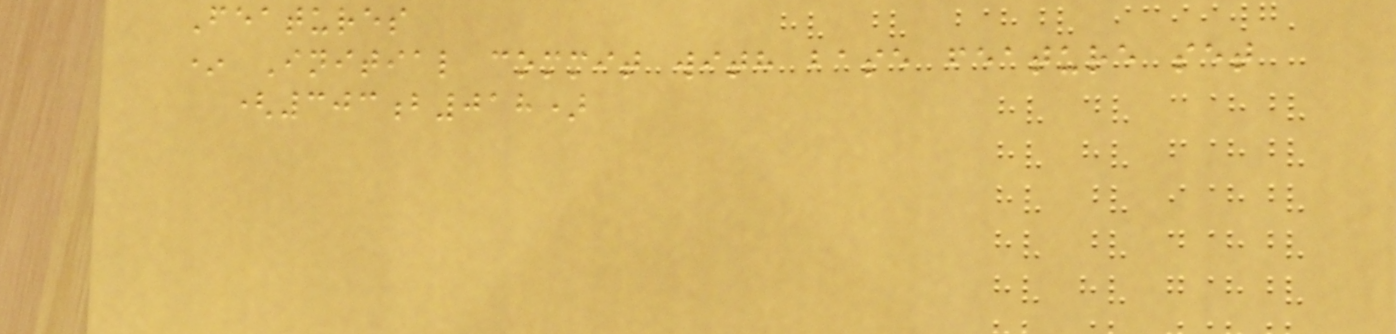Features
* Initial commit with base feature set
(303b018)
